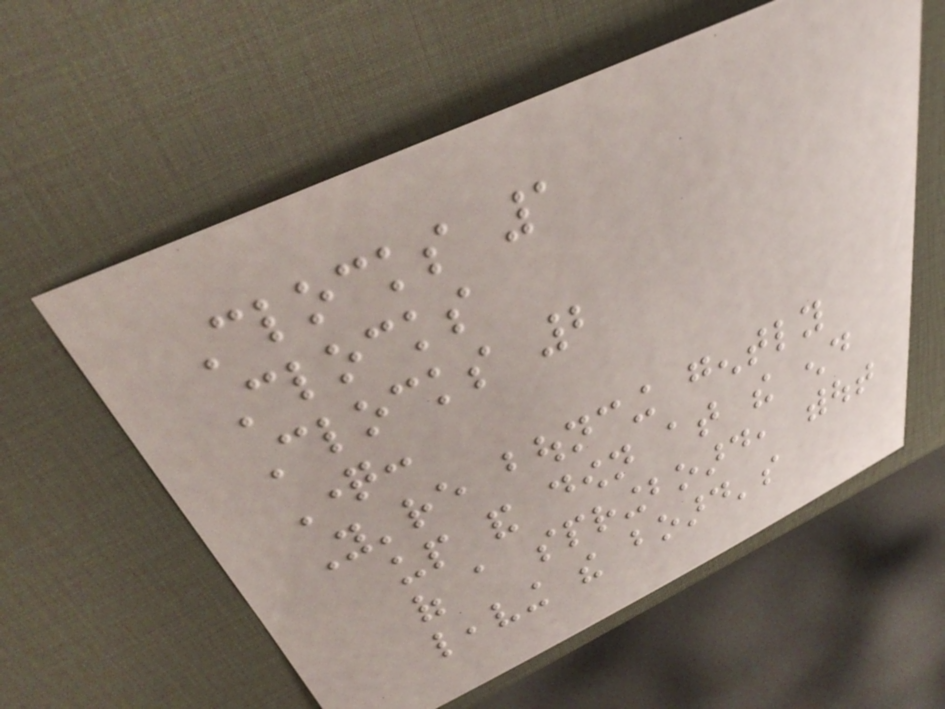Clocks 1
Clocks
Clocks 2
Question:
You're bouncing gently
up and down at the end
of a springboard, without
leaving the board's
